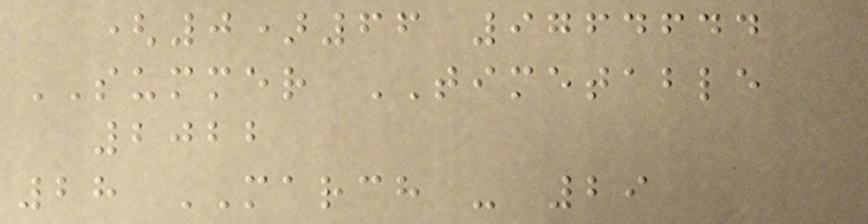(0)66 9764644
SUMMER TIMETABLE
2022
28 MARCH - 29
